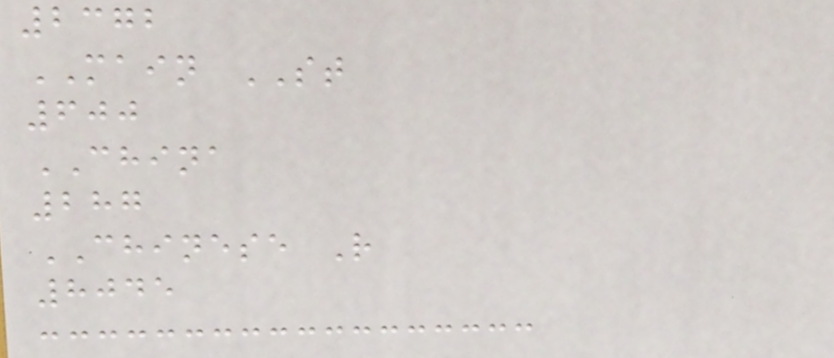2372
MAIN ST
600
CHINA
287
CHINESE R
8045
